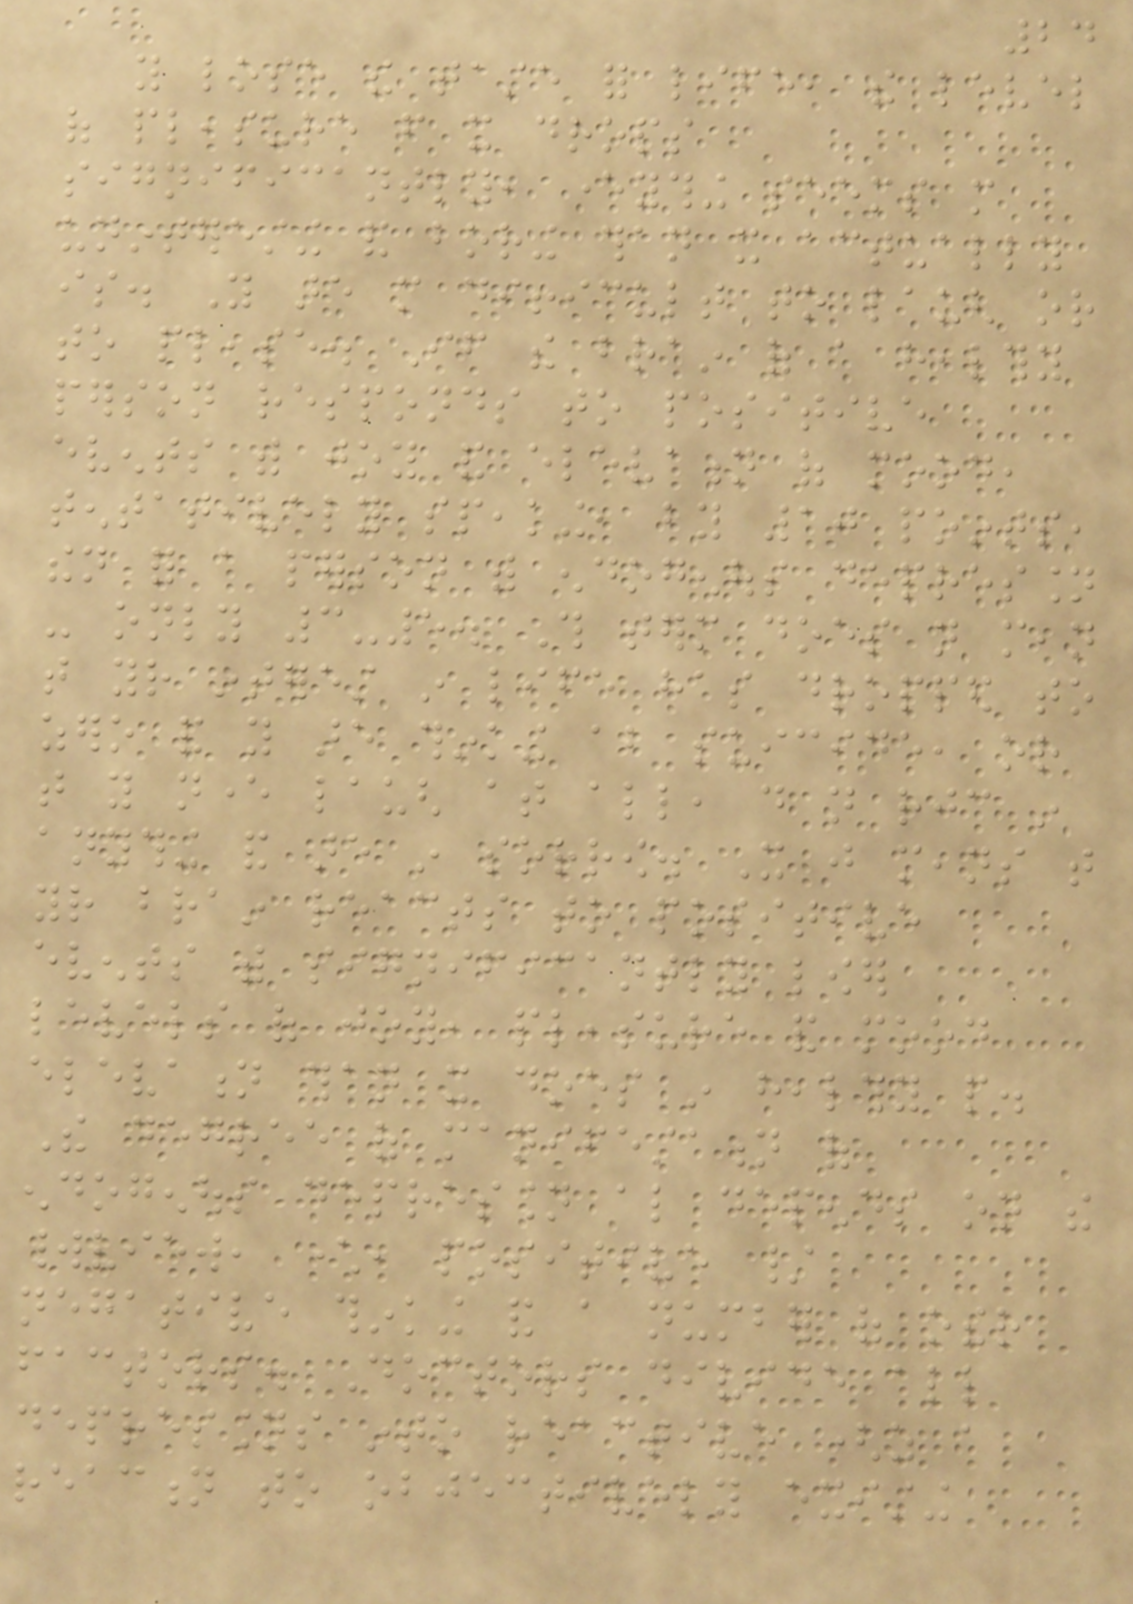24
you lose the taste for life, the level
of pleasure from it drops
significantly, everything seems more
uninteresting and boring than it actually
is. You are more difficult to laugh or
to please. If the brain of a healthy
person responds to positive
events with joy and elevation of mood,
tentatively speaking, by 10 points,
then for a person with endogenous depression
- only 3-5. This term does not mean
that your interest in life has dropped to
zero and you are thinking about suicide, or
that you never laugh at all, do not rejoice in
anything and are in sorrow. It just means that
your brain reacts to positive
events with significantly lower
levels of joy, pleasure and mood
elevation than it does in healthy people.
The degree of manifestation of
endogenous depression also depends on the
worldview, character, positive /
negative thinking and a number of other
factors. Doctors divide all
depressions into reactive (as a
reaction to objectively existing
